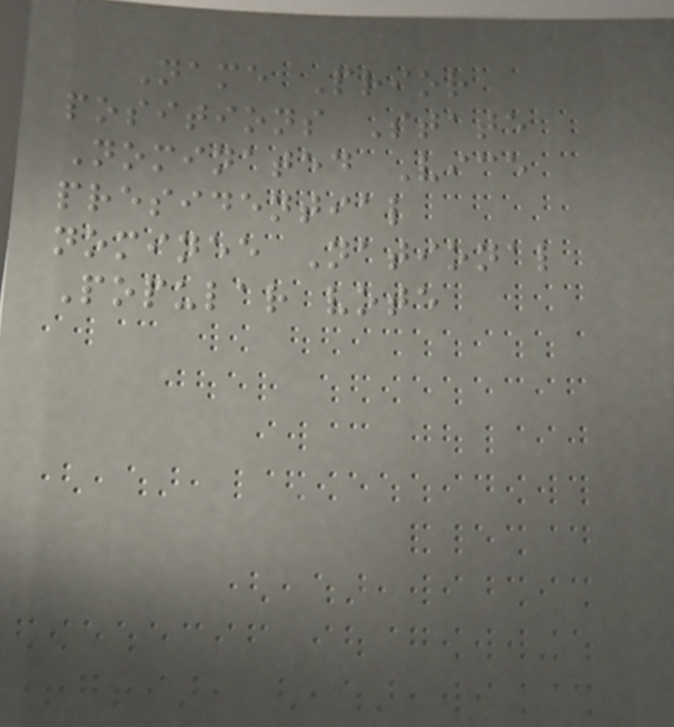Name Prior
positions State
Nominated Vice
presidential
nominee National
Popular vote
